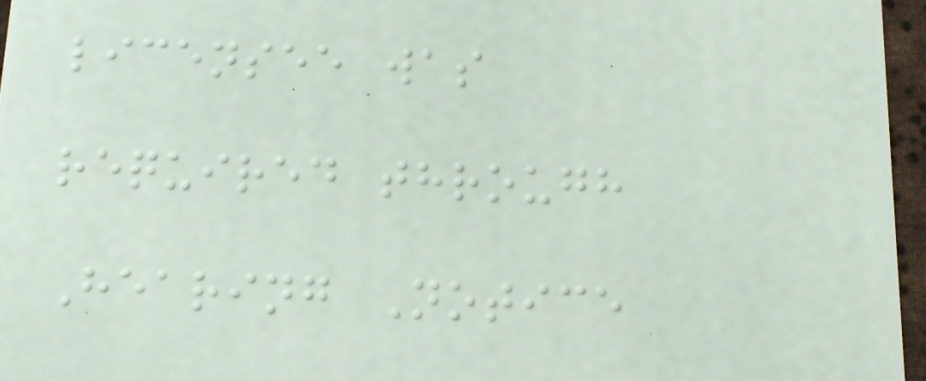licensee was
required through
Hearing Notice
